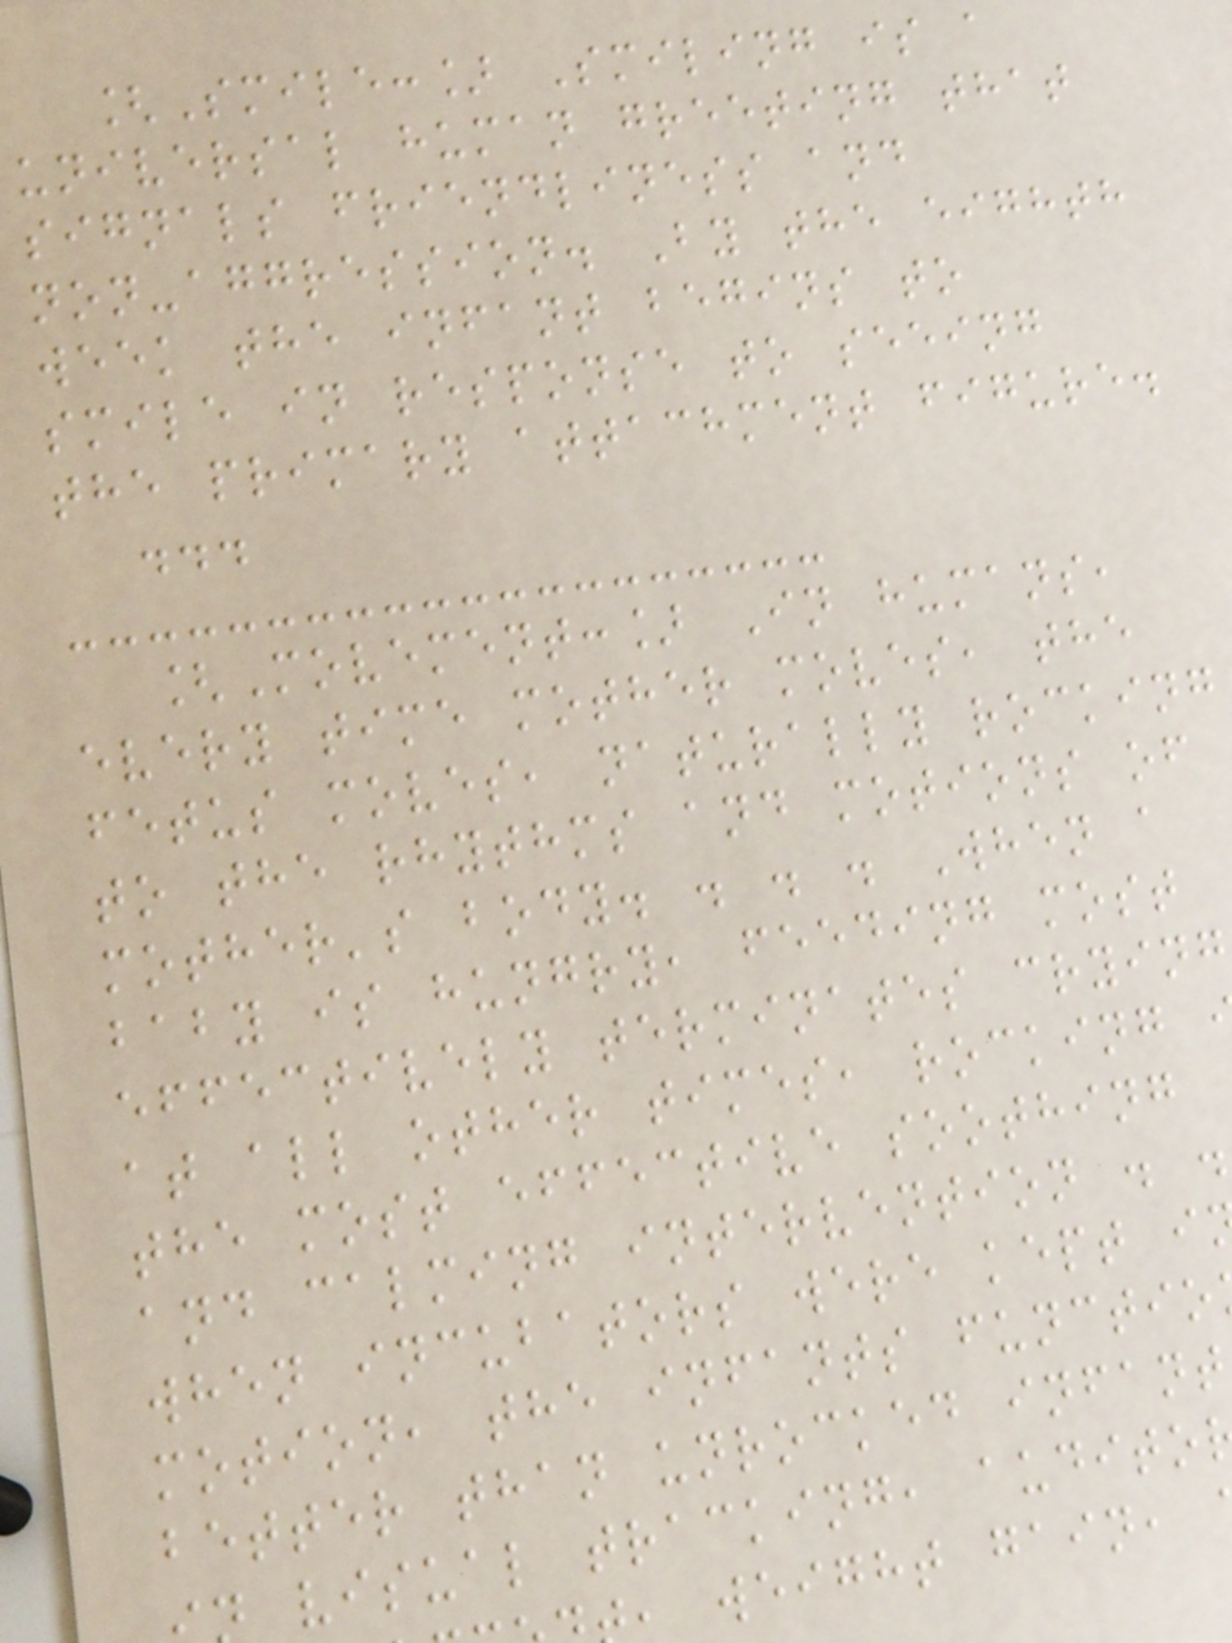[Smile:] Smiling is a
universal human greeting that
signals friendliness and
non-aggression. By the eighth
week the infant begins to
smile in response to seeing
the primary attachment figure.
...
[Movement:] In humans,
every time mother moves, the
fetus moves, naturally rocking
to the rhythms and motions of
mother's body. . . . When a
baby is hungry, feeding most
effectively terminates crying
at all other times, rocking
the most effective soothing
and calming intervention . .
when incubators were kept i
motion, the infants functio
better than unrocked infant
visual tracking, audito
, weight gain,
